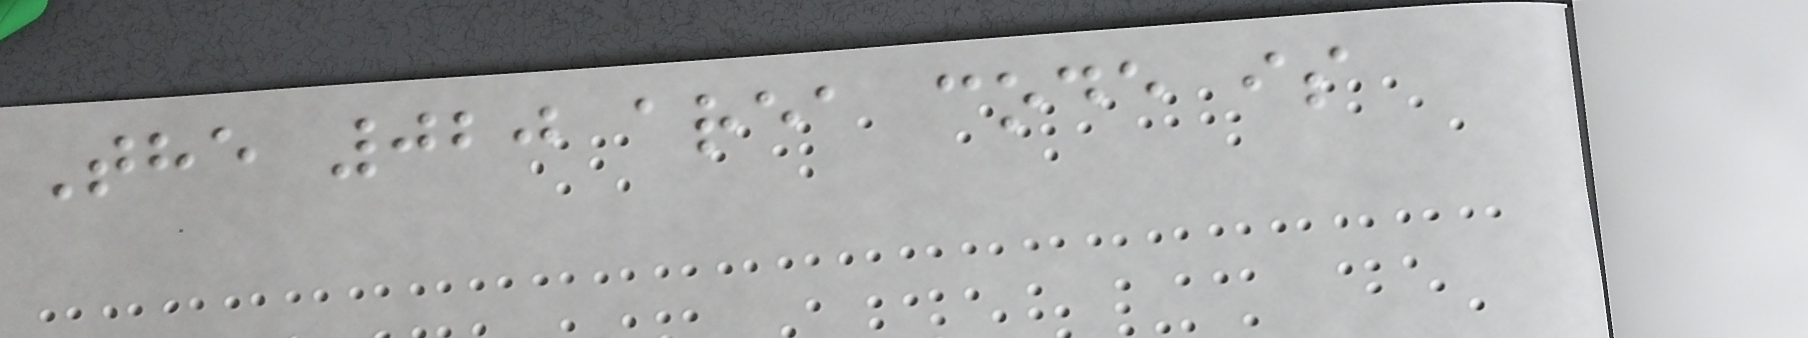The 020 area code is
